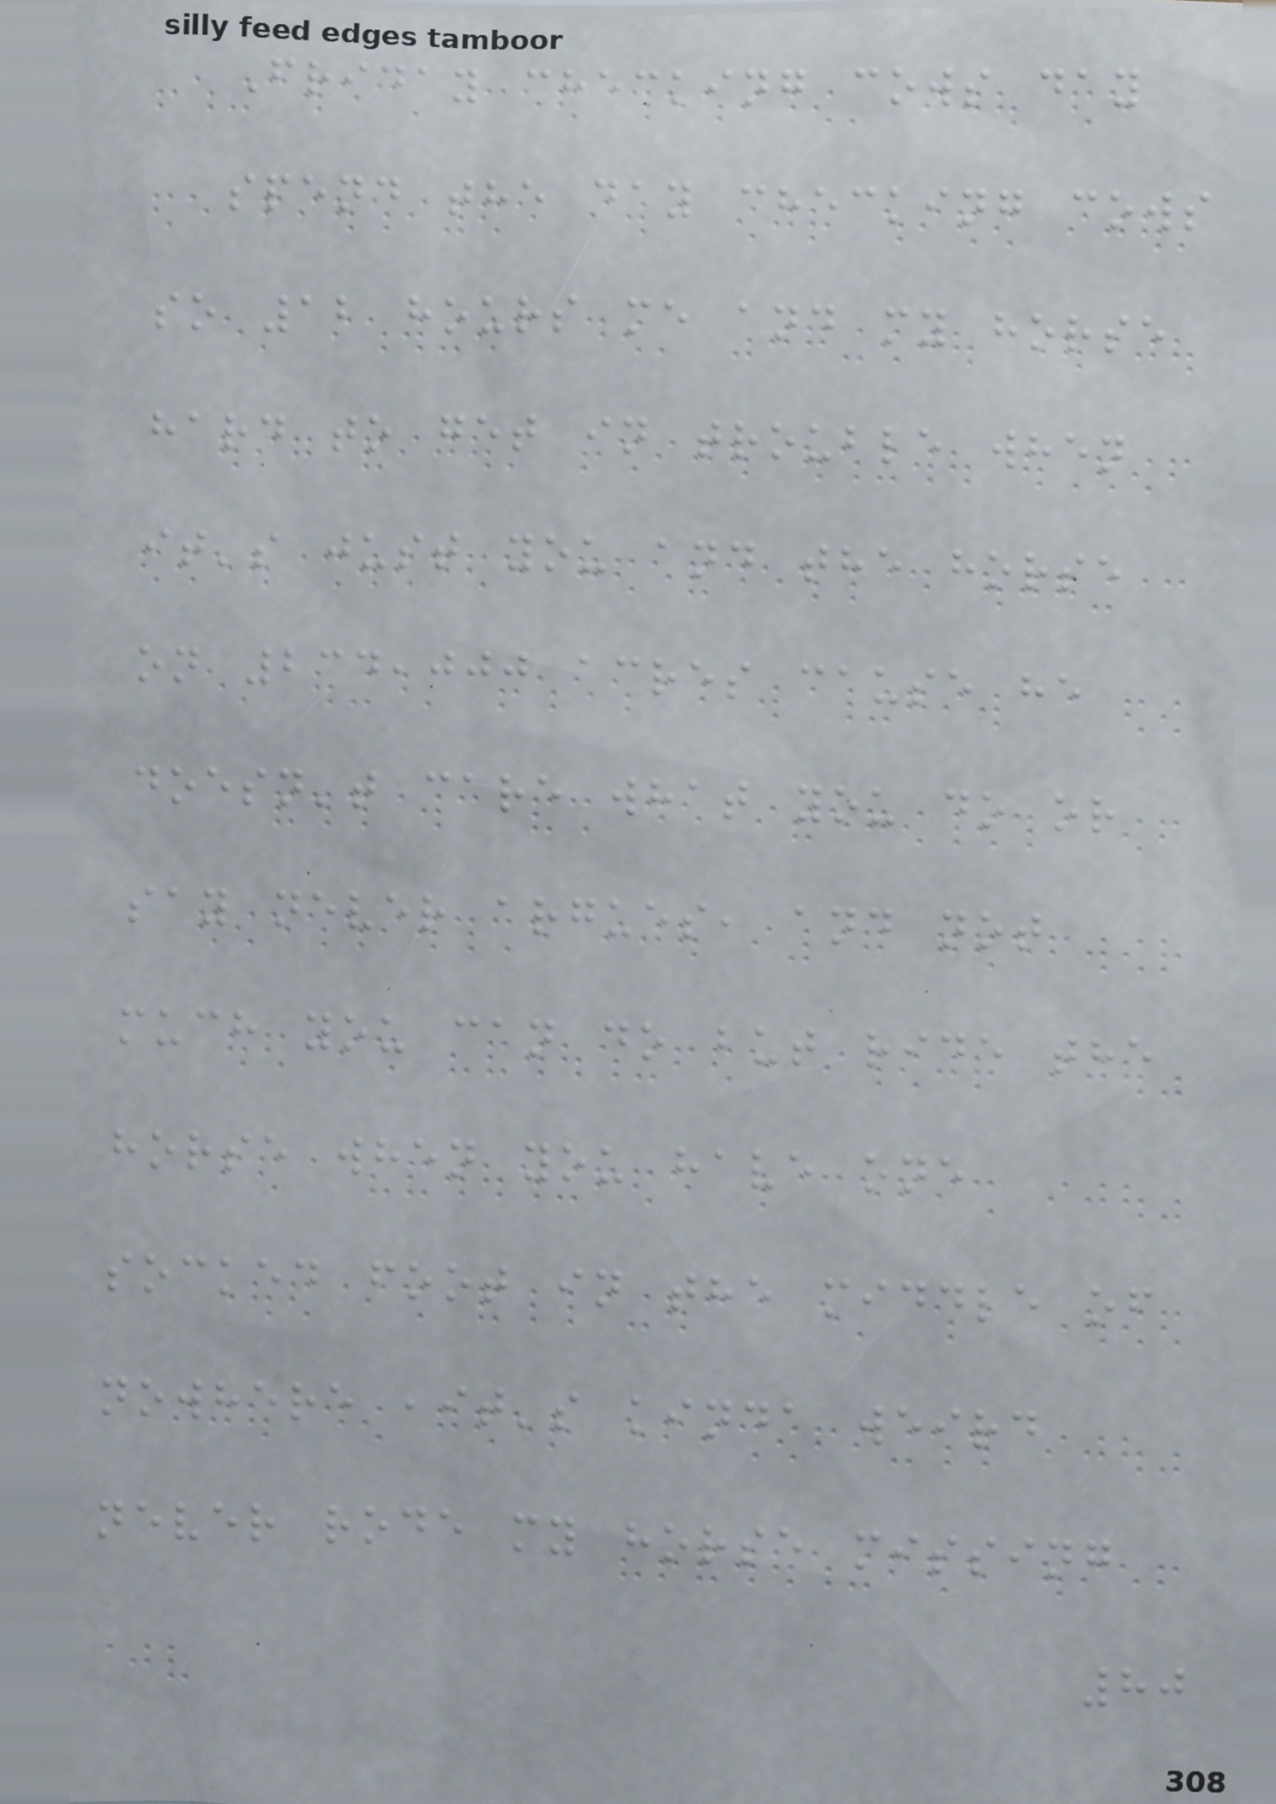Friday checking cows day
spend the day checking cows
so 12 hours me and my horse
hard to get in trouble when
it's just you and the horse
on 234,000 acres cause he
doesn't care what you do or
say never argues, and not
much you can do but ride the
horse when you have one
socked foot in the middle of
nowhere ,it's kinda weird
never rode my horse missing
80
